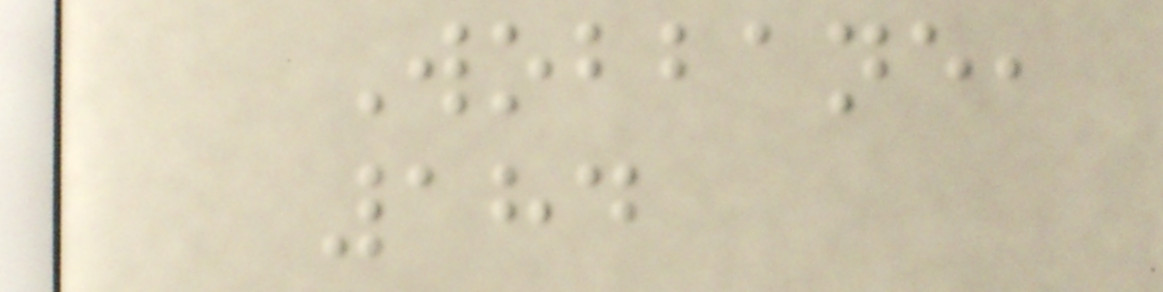Wobbane,
184
